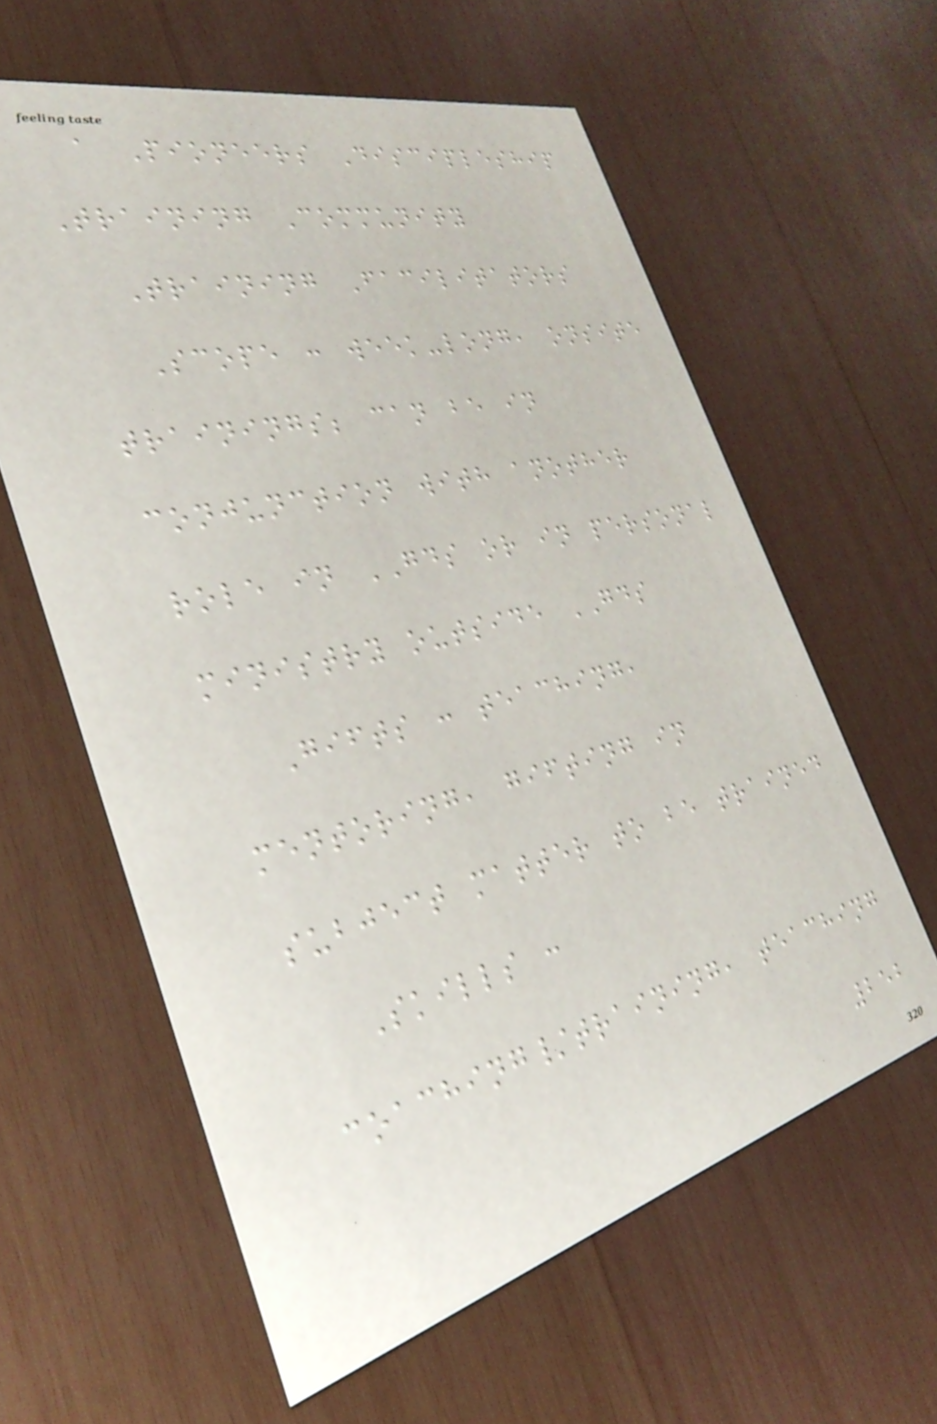a Pioneers Discipleship
Training Community
Training Facilitators
Scope : week-long, onsite
trainings; can be in
conjunction with another
role in GDS or in personal
ministry outside GDS
Gifts : teaching,
mentoring, gifting in
subject matter to be trained
Skills :
coaching/training, teaching
252
